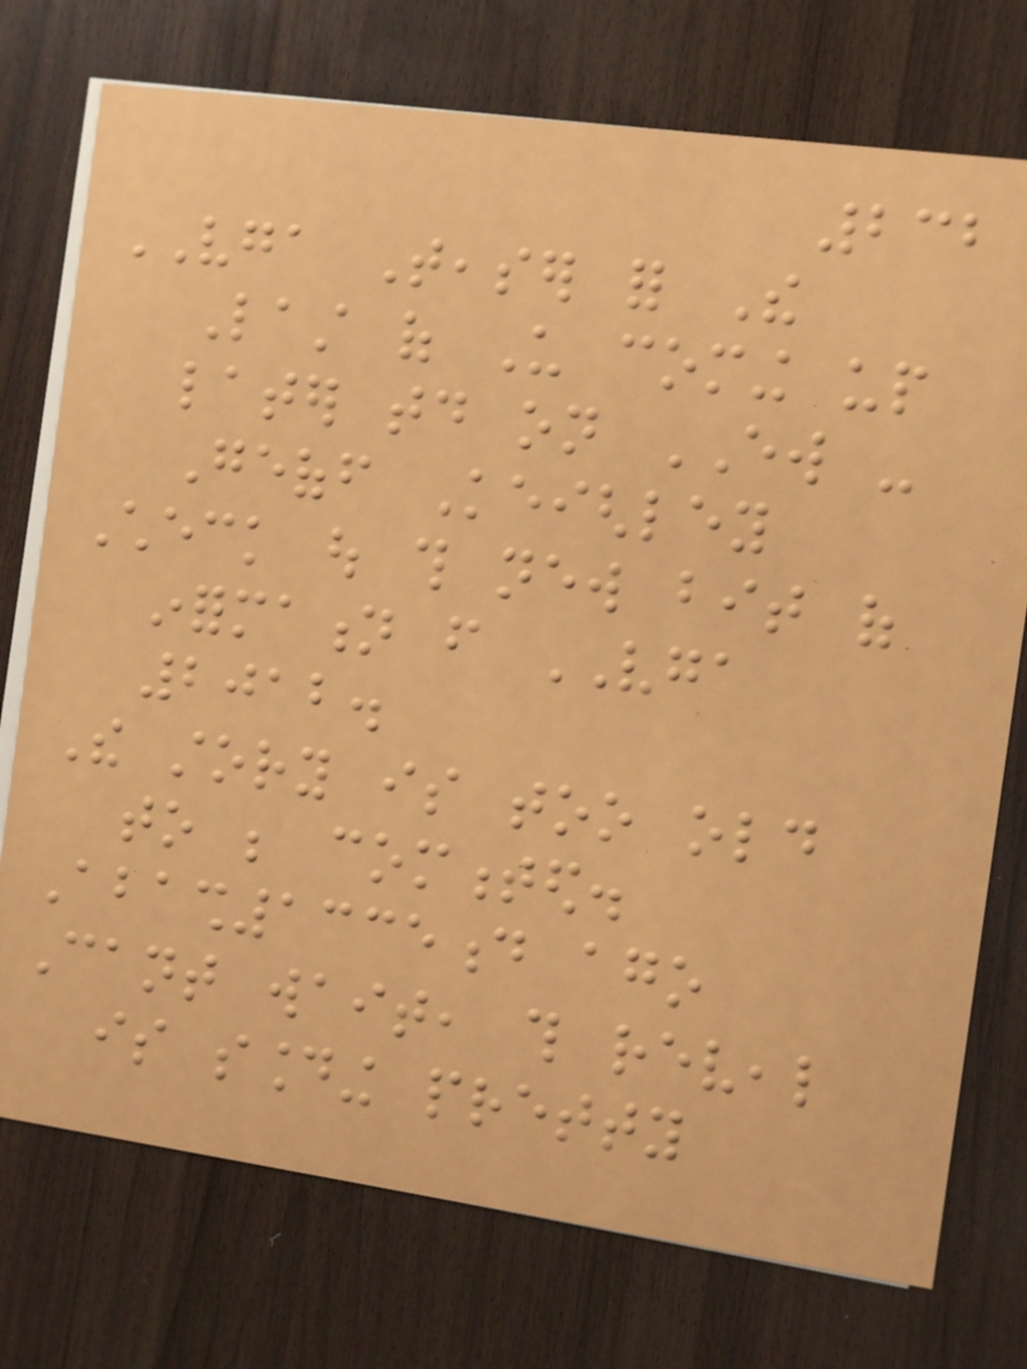232
VGA Teaser for The
Last of Us coming up
later today on EW -
Geoff Keighley
Check out this new bit of
information from VGA
2012.
The story is too old
to be commented.
Abash1335d ago
Cant wait, this reveal
is sounding pretty
